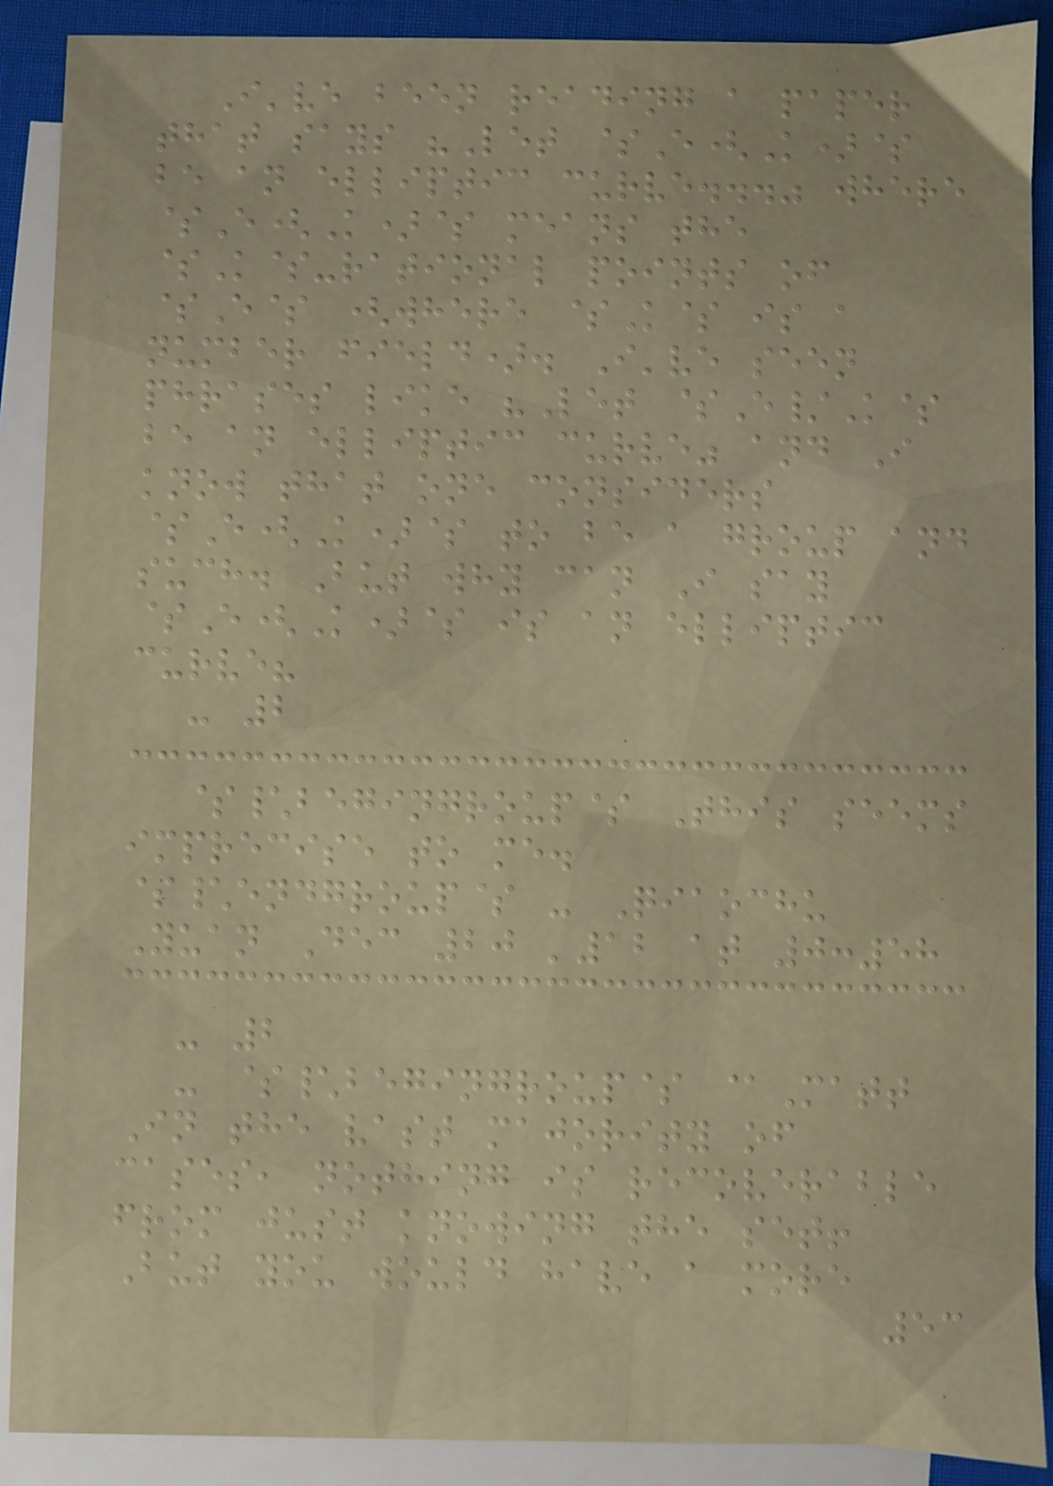I've been reading a paper
that says "Let $E(K)$
be an elliptic curve..." where
$E(K)$ means the
$K$-rational points of
$E$ (where $K$ is a
number field). I've seen
phrases like "Let $E/K$
be an elliptic curve" and I
know that one considers
$E(K)$ to be a group and
such. But why can I say
$E(K)$ is an elliptic
curve?
- 2
$\begingroup$ This seems
imprecise to me.
$\endgroup$ - Qiaochu
Yuan Dec 20 '12 at 0:58
- 2
- $\begingroup$ @Matt
In the vast majority of
cases, nothing is recoverable
from just knowing the set!
But you would have a more
53
